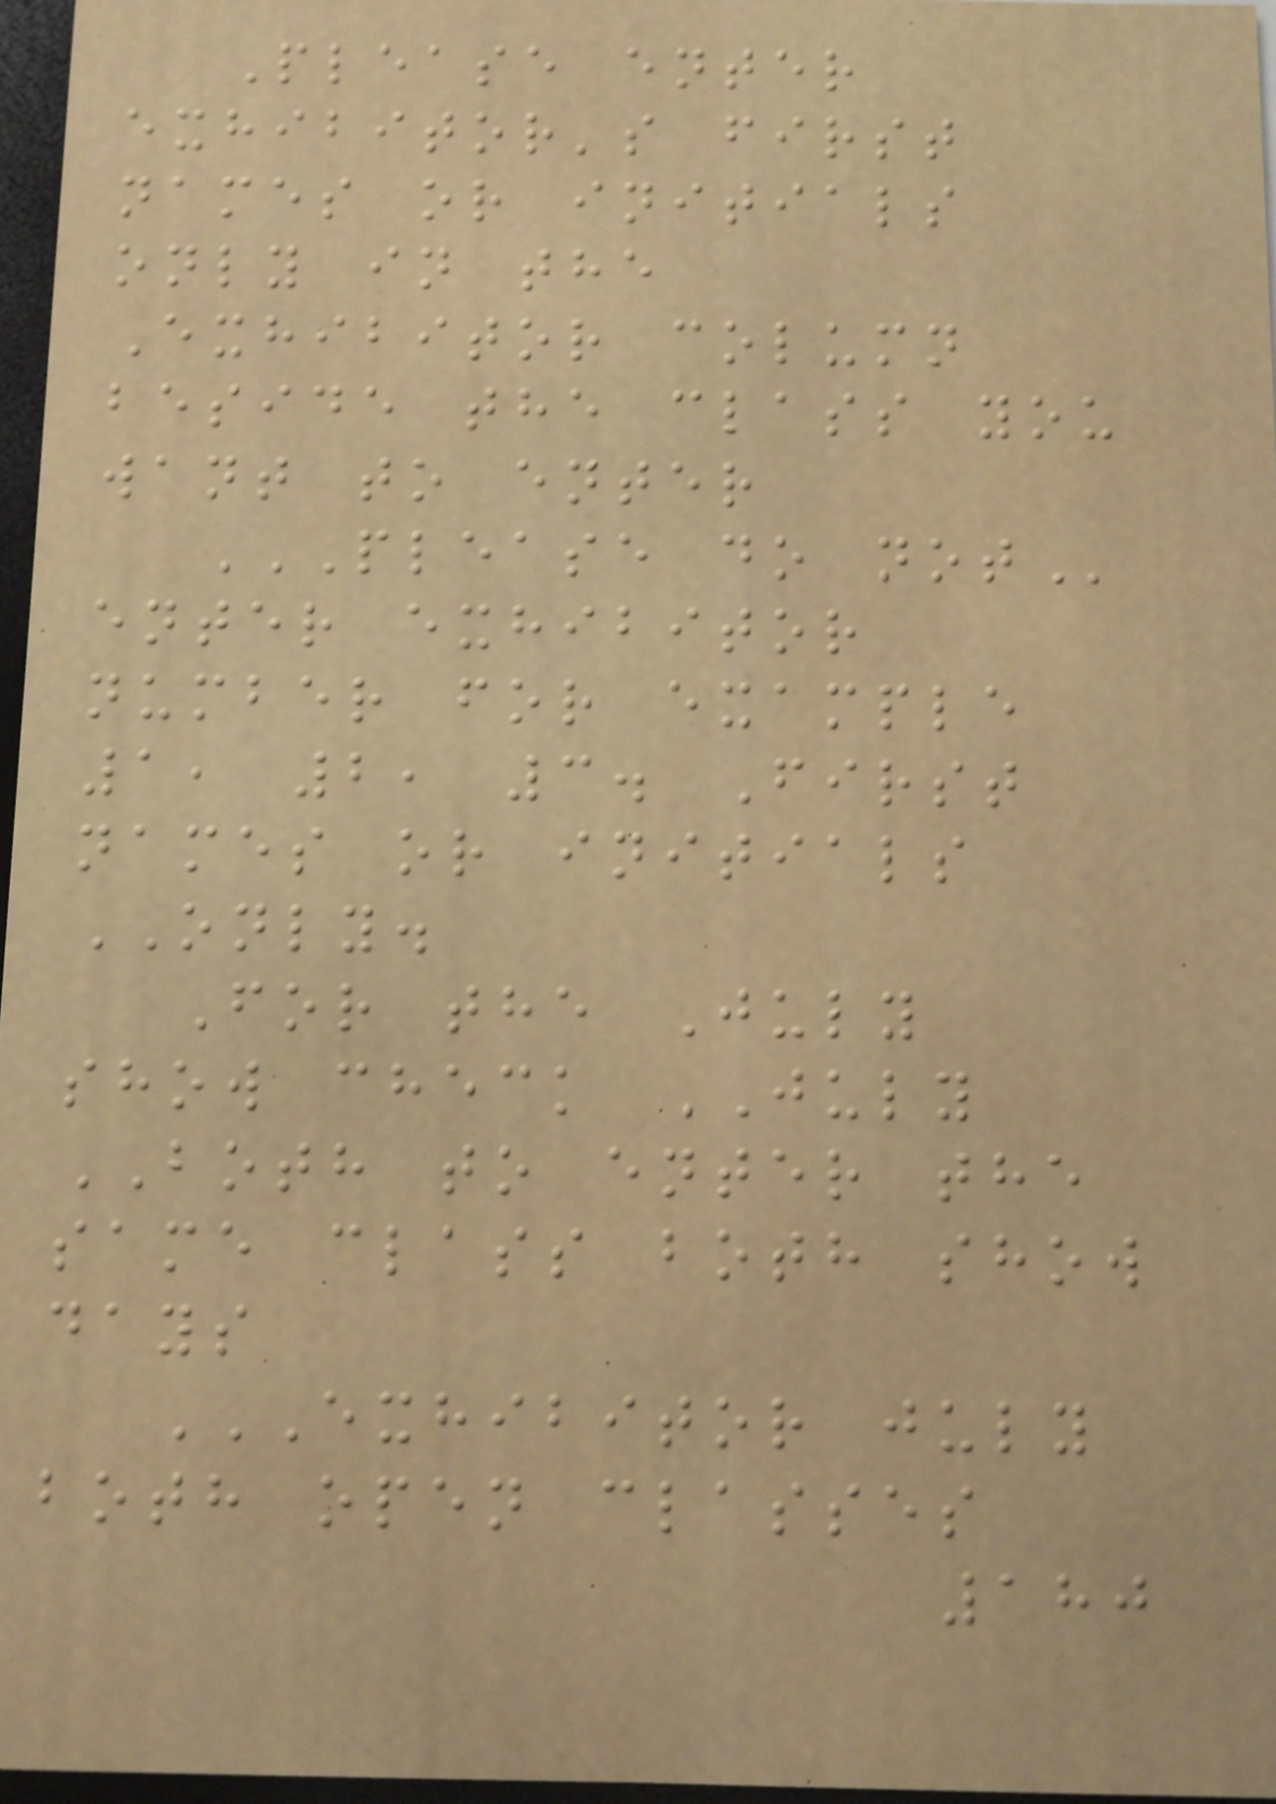Please enter
exhibitor's first
names or initials
only in the
Exhibitor column
beside the class you
want to enter
PLEASE DO NOT
enter exhibitor
number for example
1, 2, 3. First
names or initials
ONLY.
For the July
show check JULY
BOTH to enter the
same class both show
days
EXHIBITOR JULY
BOTH OPEN CLASSES
180
